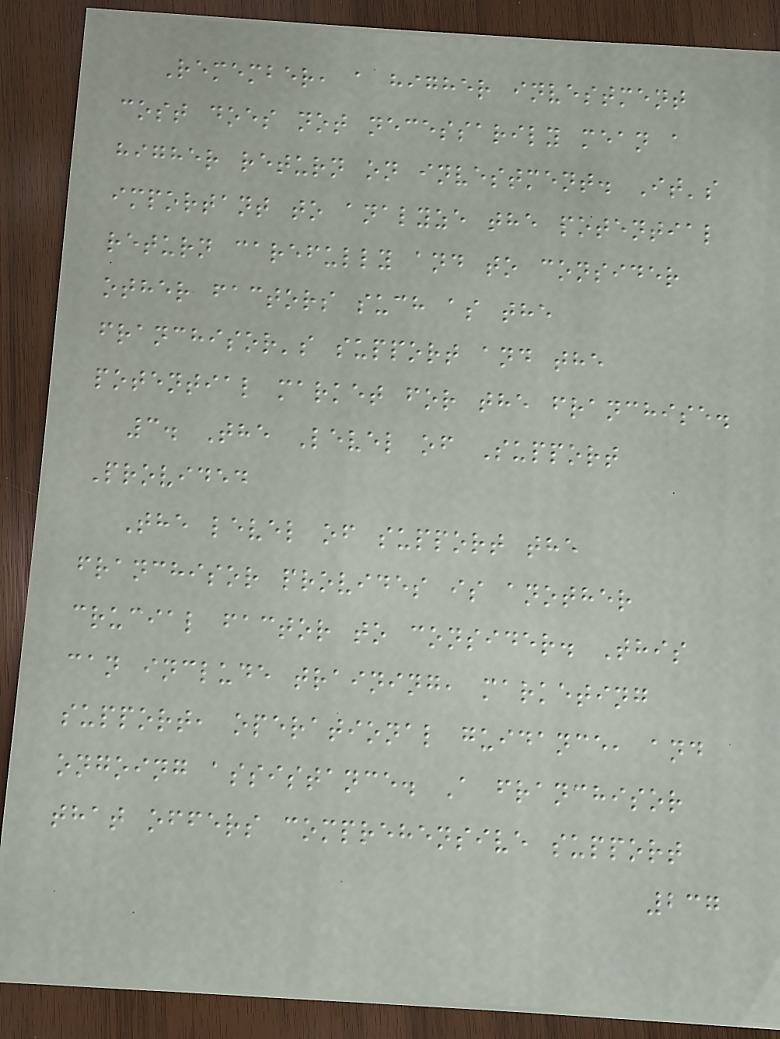Remember, a higher investment
cost does not necessarily mean a
higher return on investment. It's
important to analyze the potential
return carefully and to consider
other factors such as the
franchisor's support and the
potential market for the franchise.
3. The Level of Support
Provided
The level of support the
franchisor provides is another
crucial factor to consider. This
can include training, marketing
support, operational guidance, and
ongoing assistance. A franchisor
that offers comprehensive support
237
